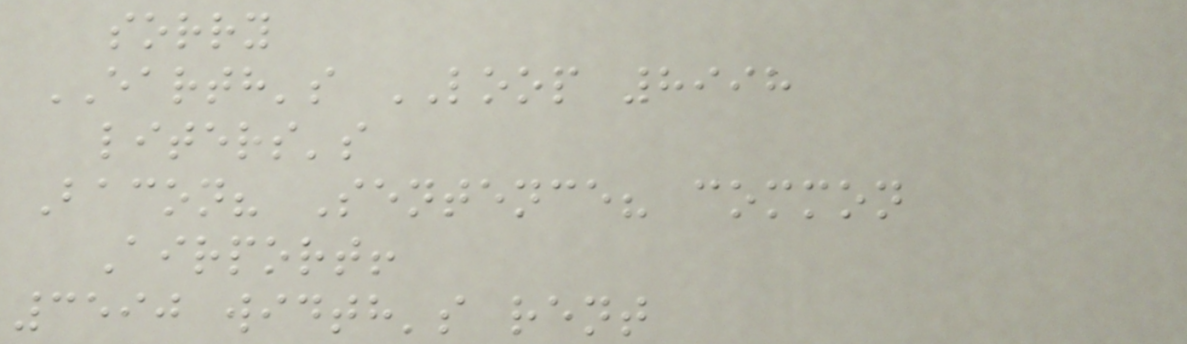sorry
EARTH's LOOP 8998
liters's
Bacon? Sentence? common
Airport!
3590 width's rent
